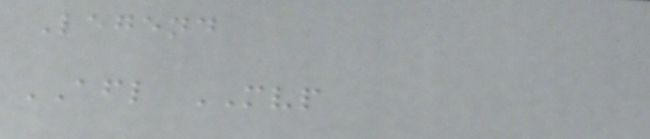Legend
AFL MVP
